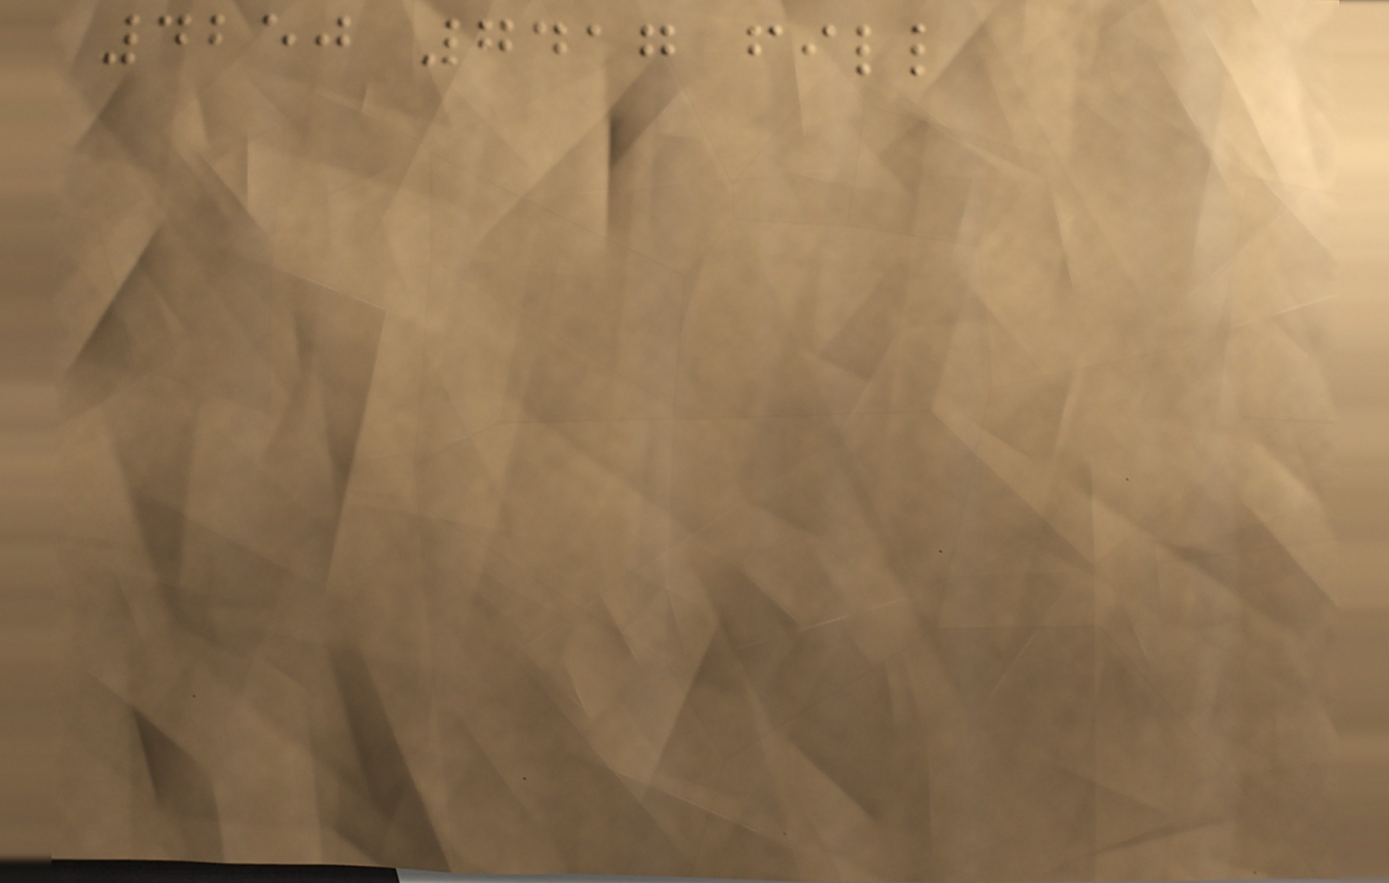4250 7417 fill
